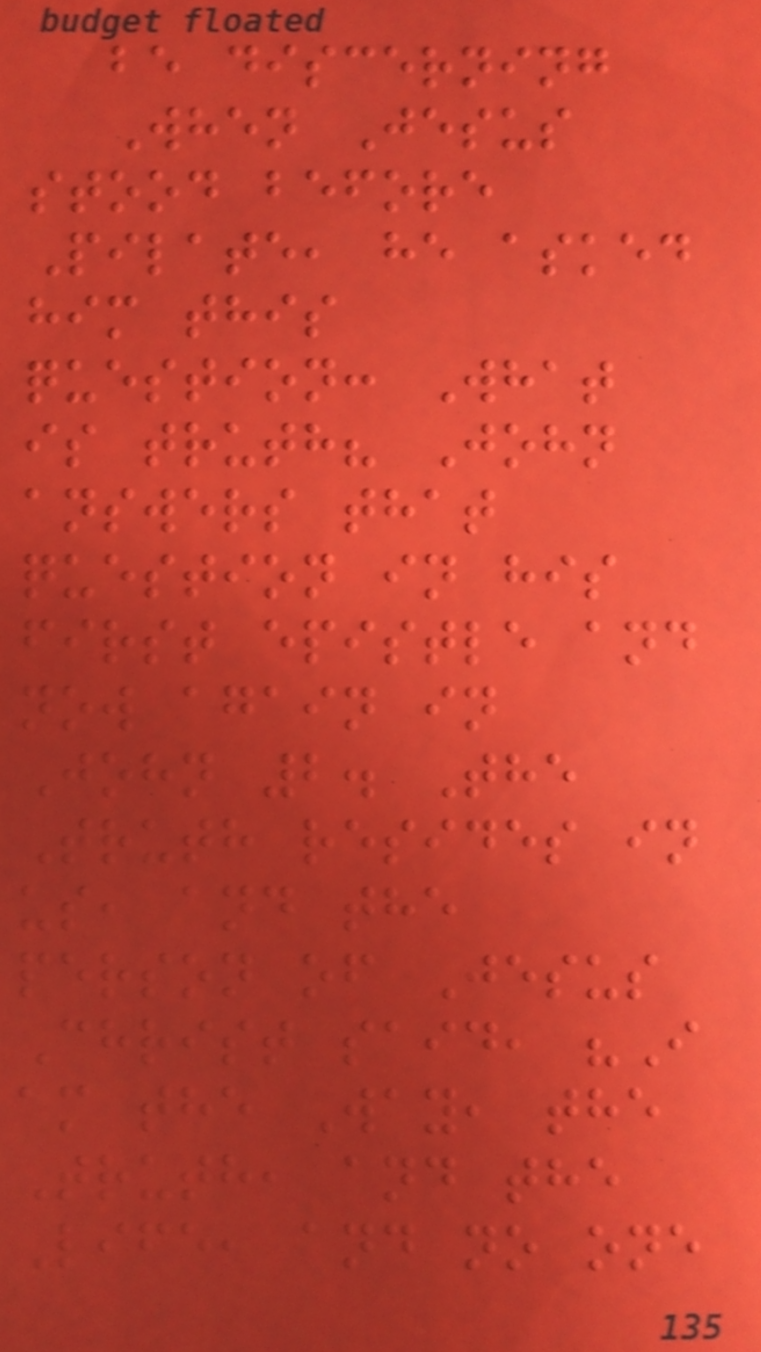be discerning
When Jesus
stood before
Pilate, he asked
him this
question: What
is truth? John
answers that
question in his
first epistle and
now again in
John 2. The
Truth resides in
us, and the
person of Jesus
Christ said, "I
am the Way, the
Truth, and the
Life, and no one
